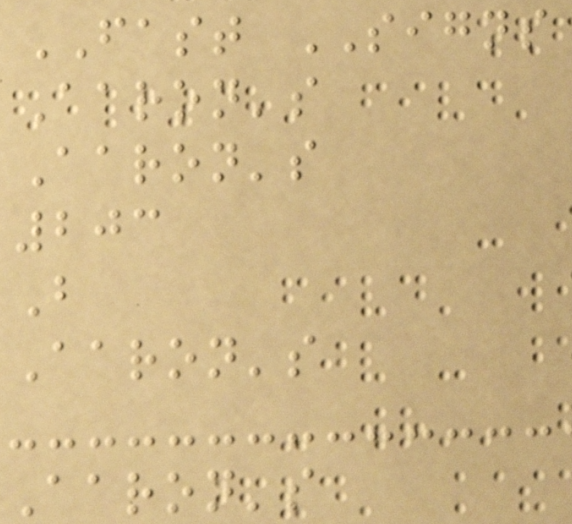FAST SIGNS
Aaron's
Aaron's
203
B
Aaron's
Aaron's
